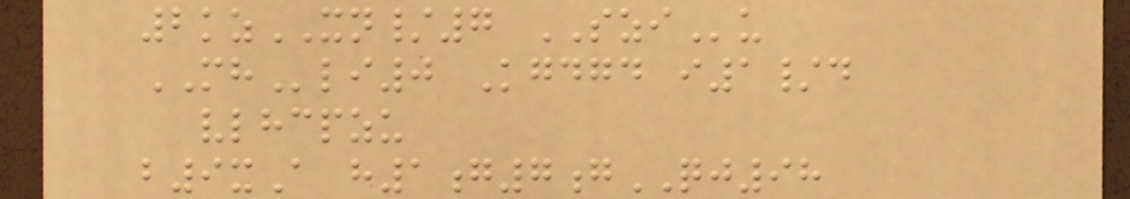2kzXN/7 SZIu
MHli0 Kgdgd i1/d
vlhcpzu
b9xA h1g7gQJ98
